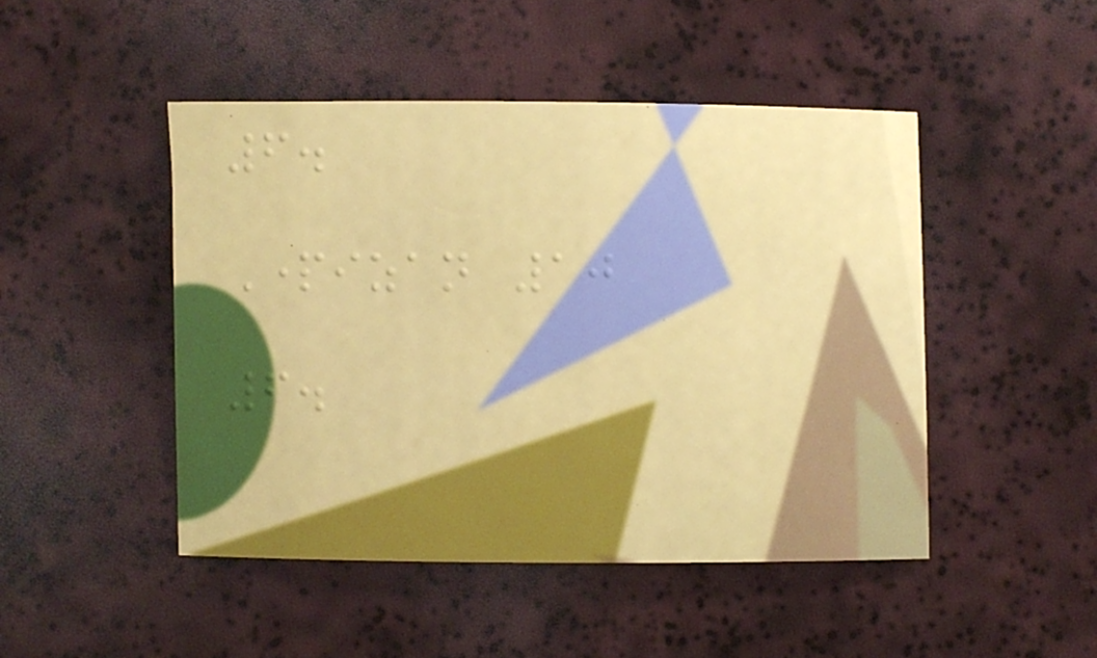6.
Partizan 10
6.
